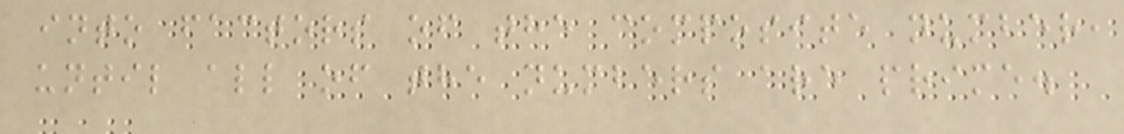into factors of the composite number,
until all of the numbers are prime.
